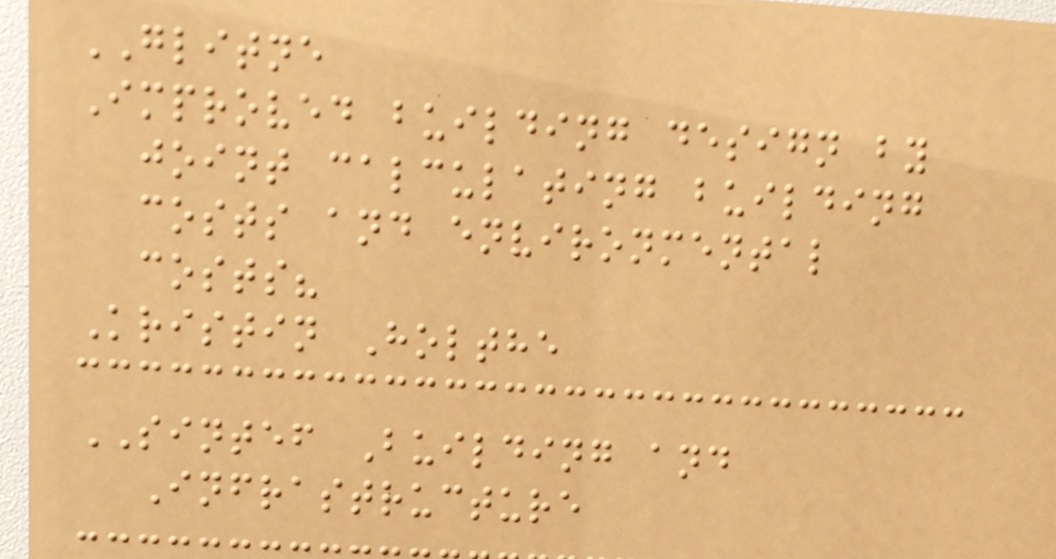GLITNE
Improved building design by
joint calculating building
costs and environmental
costs?
Kristin Holthe
SINTEF Building and
Infrastructure
